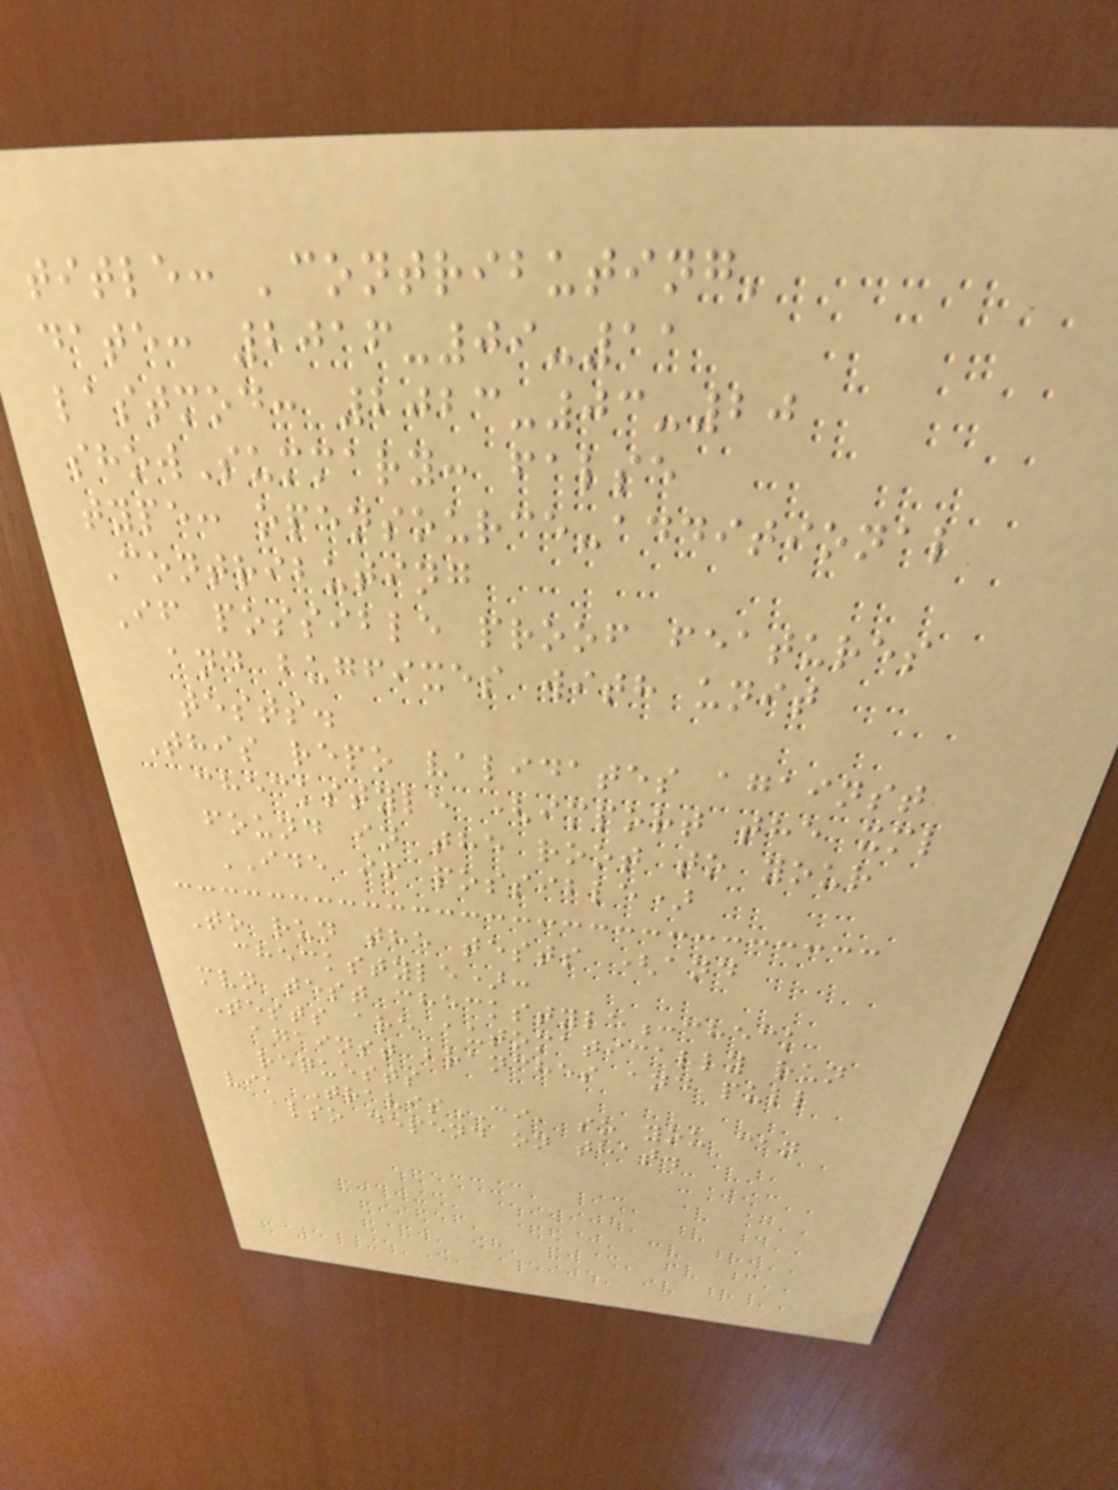title: 'contributing'
date: 2016-09-11
lastmod: 2023-03-20
showSummary: false
type: opensource-additional
Contributing
If possible proof features
and bugfixes with unit
tests.
This repo validates against
checkstyle (import the xml
found in the root to your
IDE if possible)
To run the tests (and
checkstyle):
mvn test checkstyle:check
Tests are automatically run
against branches and pull
requests
via TravisCI, so you can
also depend on that.
